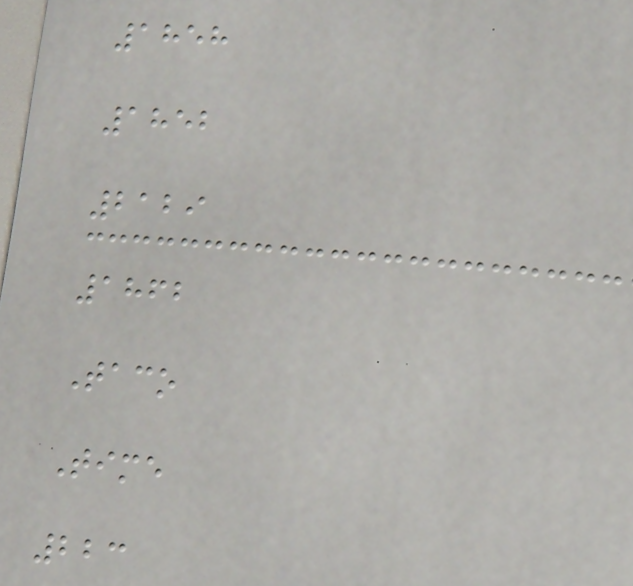1858
1852
2129
1862
Taco
Time
223
